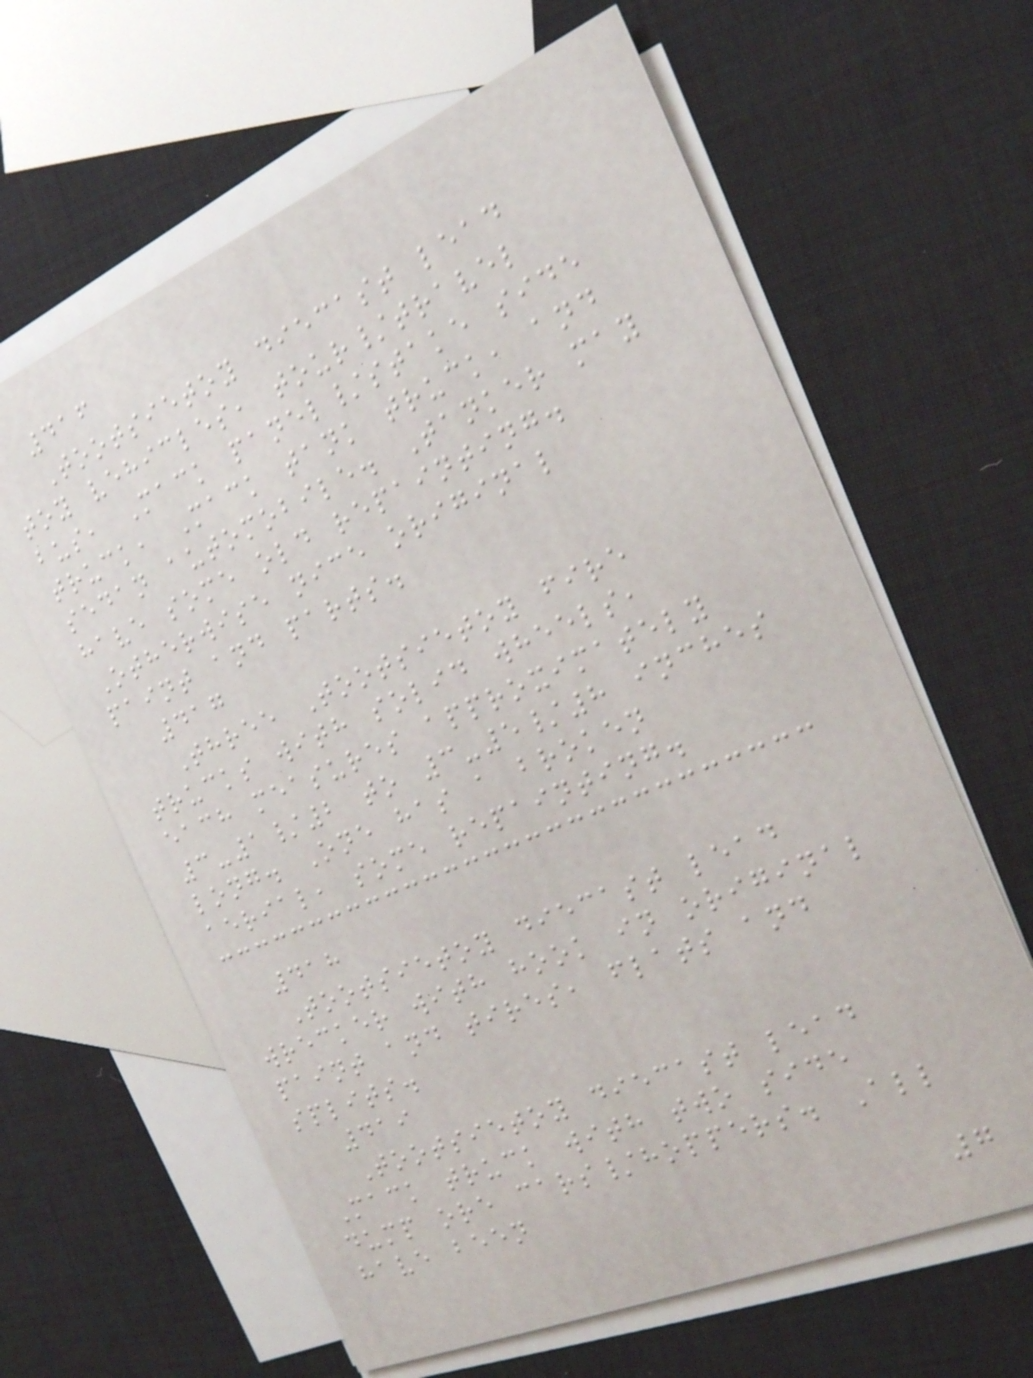416
Tootsietoy diecast lead
toy vehicles, tour/travel
bus, Mack panel/stake side
truck, Mack tank truck, and
sedan automobile. Tanker may
have some old repainting.
Otherwise nice original
paint and parts.
417
Three Tootsietoy fire
trucks with solid wheels,
each measures approximately
3-1/2 to 3-5/8 inches
long. One has a broken
aerial, some repainting.
418
Tootsietoy diecast lead
wrecker with hook in original
paint and tires, flats and
splits.
419
Tootsietoy diecast lead
Mack truck with two side
dump ore cars/hoppers. All
have been
7
